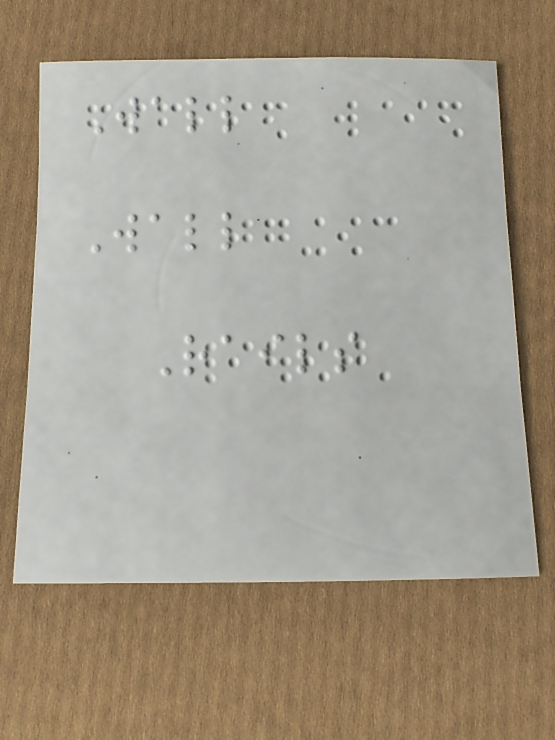Wall
Wall
Rails
